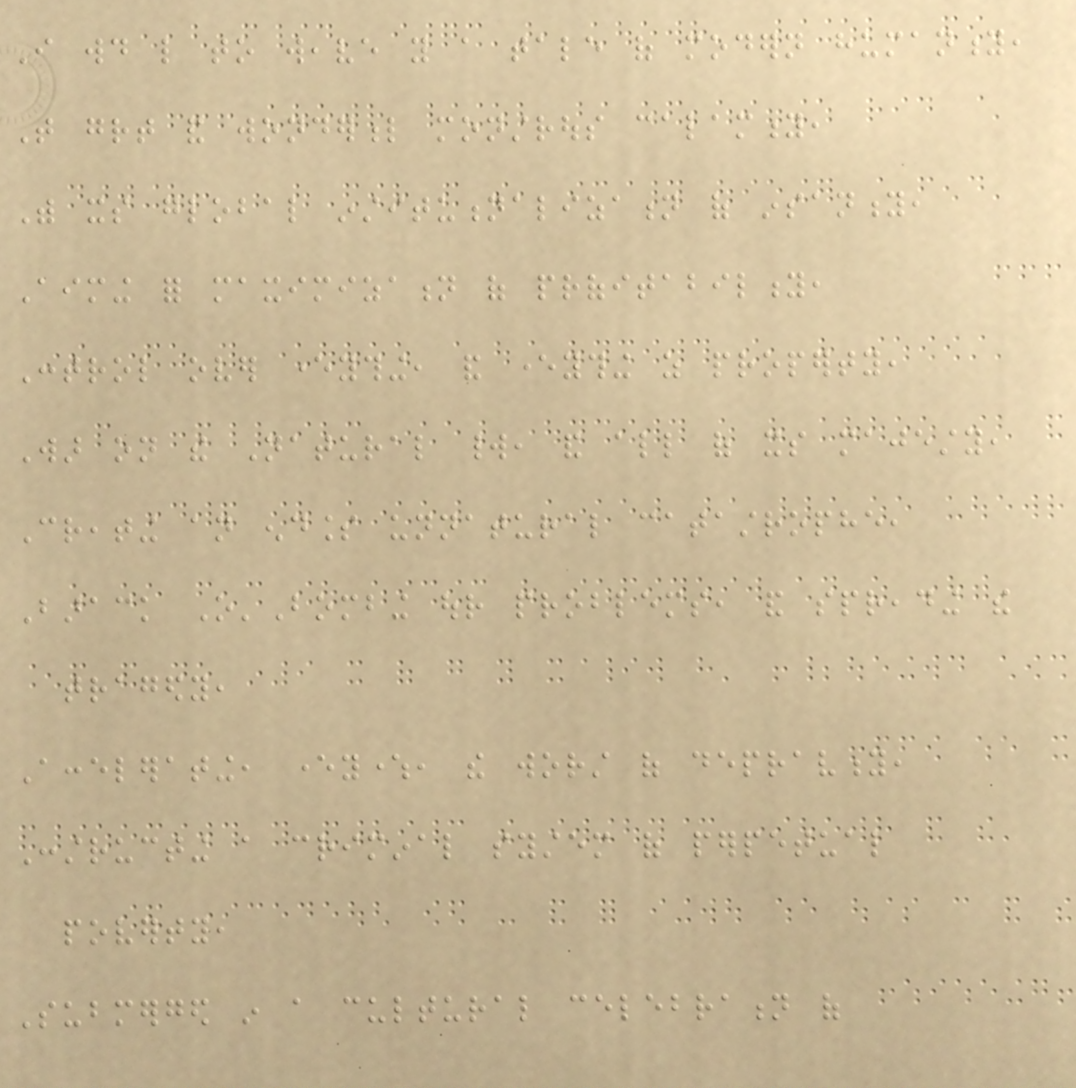I would like to weave you a tale of modern humanity,
That great and wonderful monstrous calamity,
With its global institutionalization of insanity,
Aiming for maximization of profitability,
Control over everything, and everything as property,
War on the Natural world, and all of its majesty,
Creating an endless unnatural catastrophe,
Barack O'Bombing our problems, and spreading the
tragedy,
Accelerating, everywhere, the worst of depravity,
Constructing a criminal system of perpetual
poverty,
Submerged in a cultural celebration of
